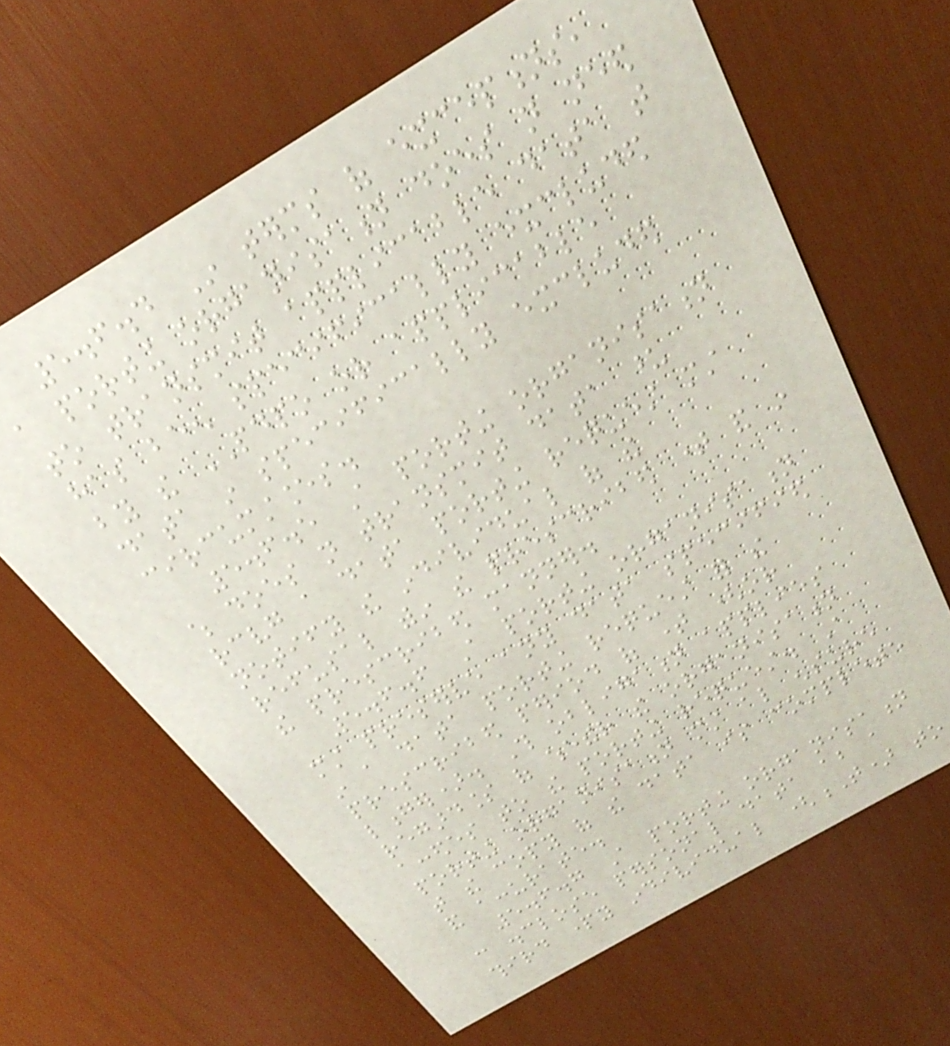5.6.4 In terms of exceptions,
a porting organisation does not need
to transmit applicable data that
has been specifically excluded
by the PDPO or applicable
data in specifically excluded
circumstances.
5.6.5 A porting organisation
which does not transmit data upon
receiving a data porting request must
notify the individual of the
refusal within the prescribed time and in
the prescribed manner.
5.6.6 A porting organisation
must preserve any data specified
in a data porting request for the
prescribed period of time (or
longer). This obligation applies
regardless of whether the organisation
accedes to the porting request. A
porting organisation must also ensure
that the copy of the data is complete
and accurate.
5.6.7 A porting organisation
can disclose personal data about a
third party individual (T) to
